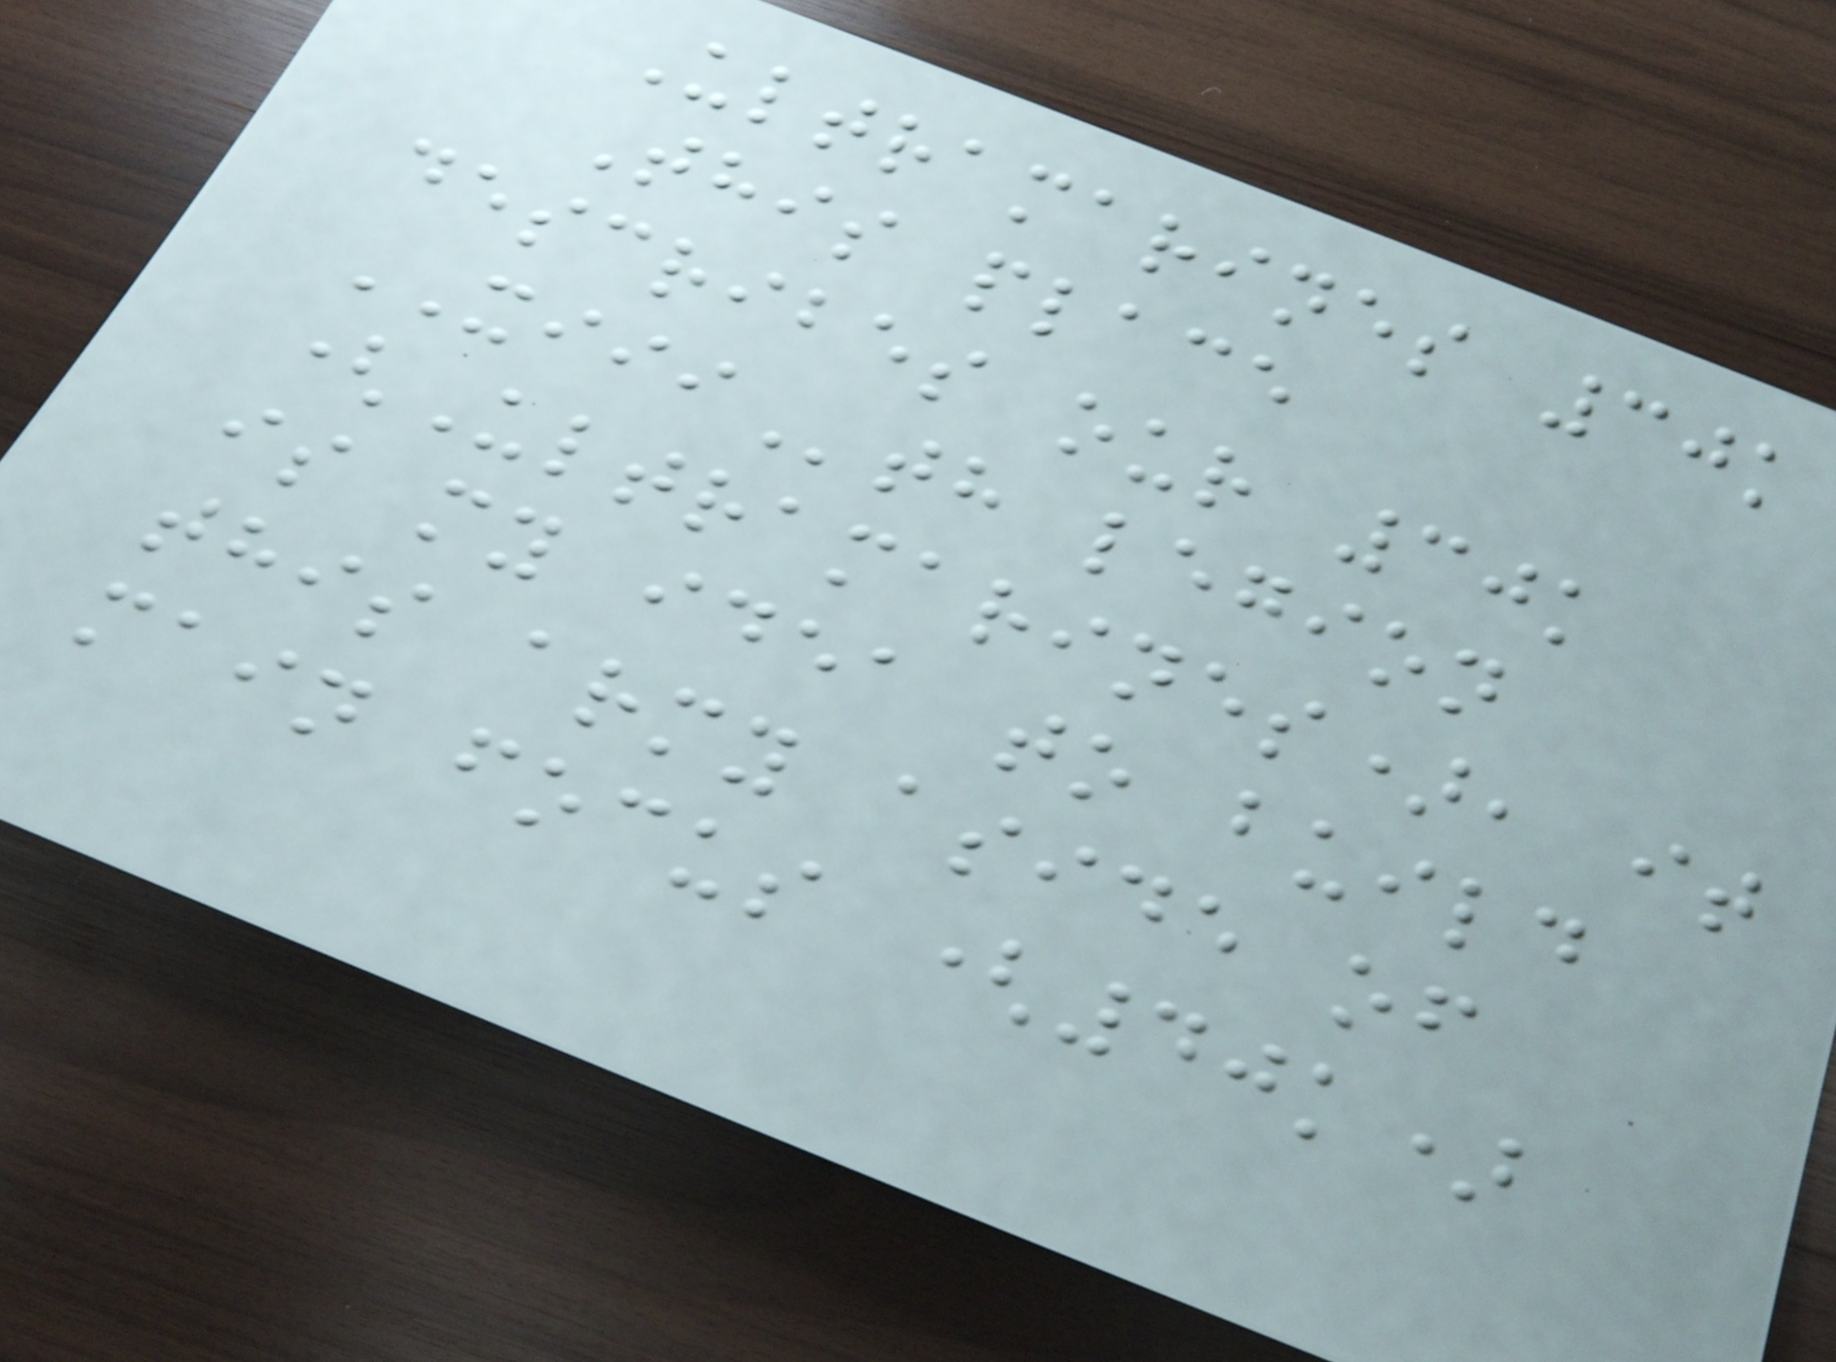Ultramarines 30k
This place
describes our 30k
XIIIth legion
(Ultramarines), it
is my idea to build
this army aside of
main focus (40k)
